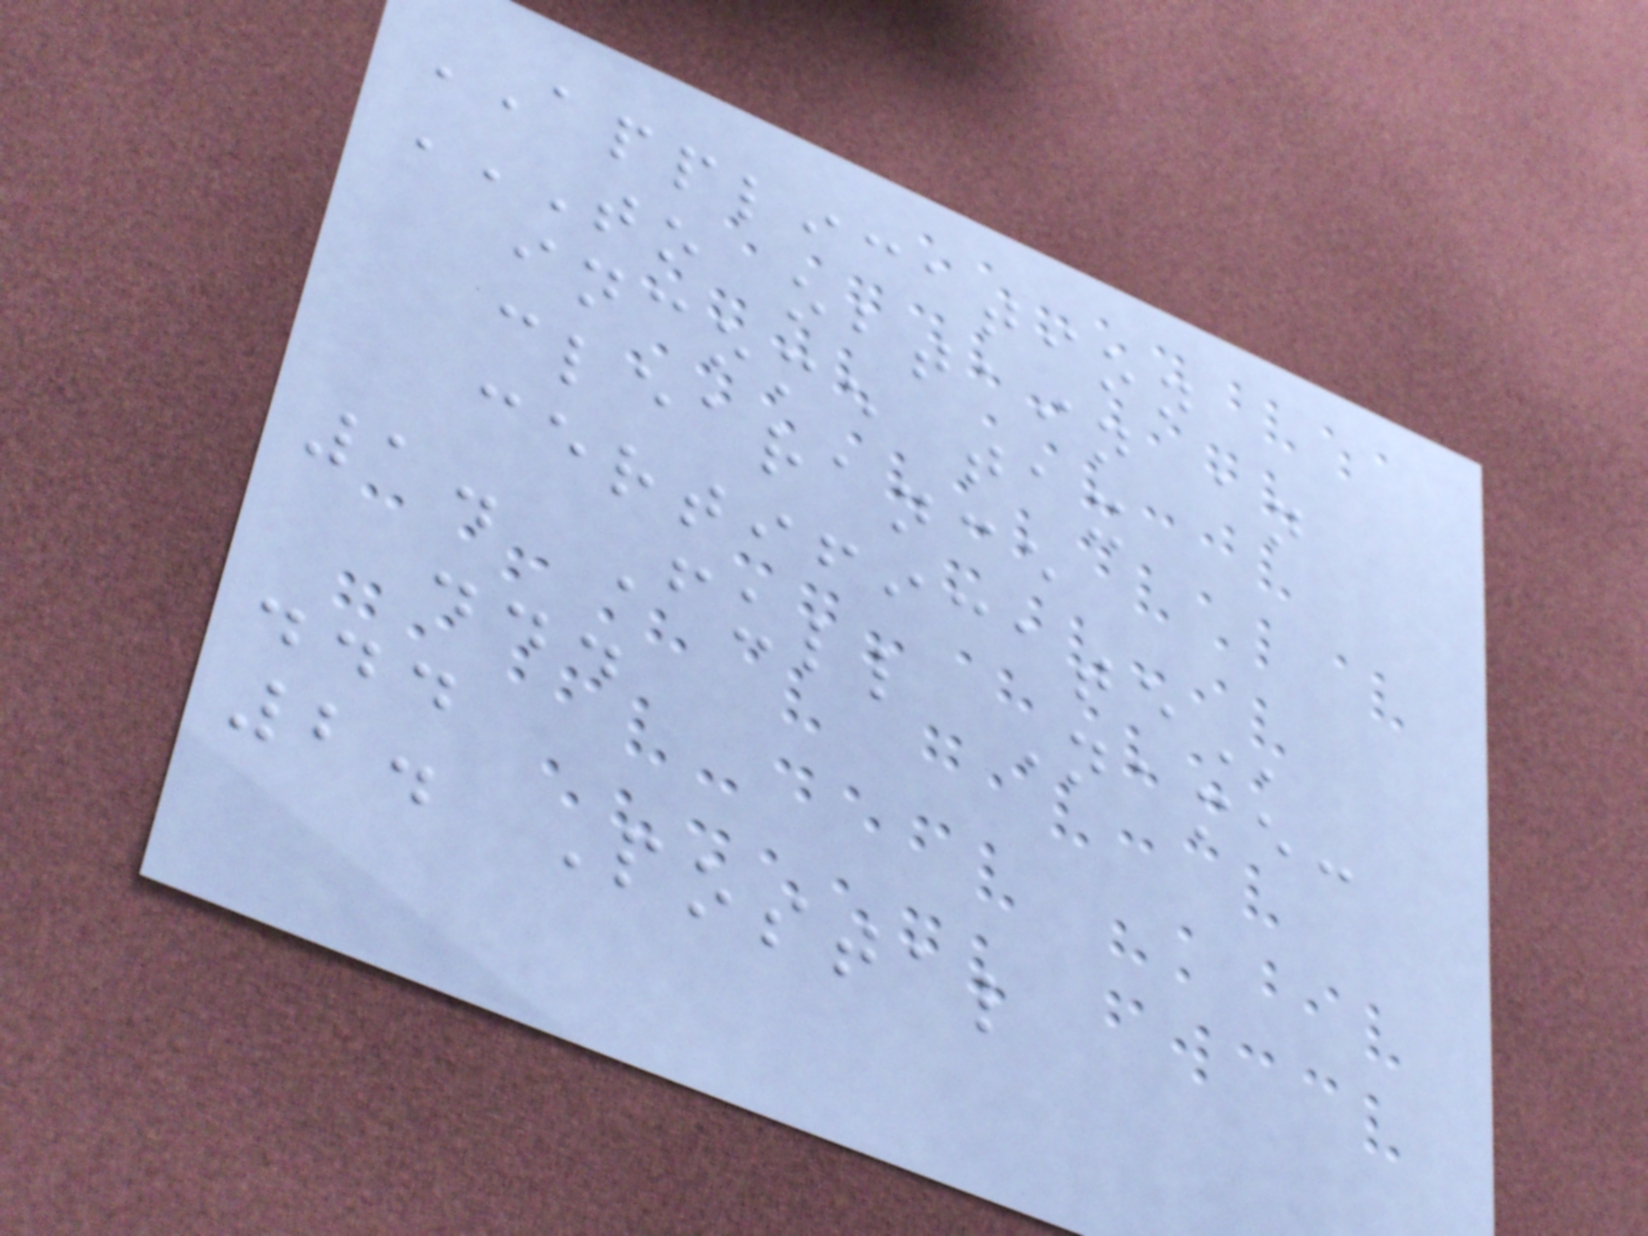APPLICATION
TO OBTAIN AN
INCOME TAX
CLEARANCE
CERTIFICATE
1. Full Name:
...
...
2. Postal
